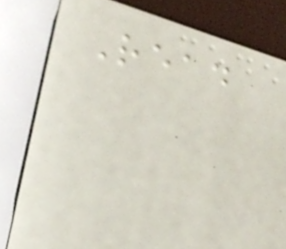Read
